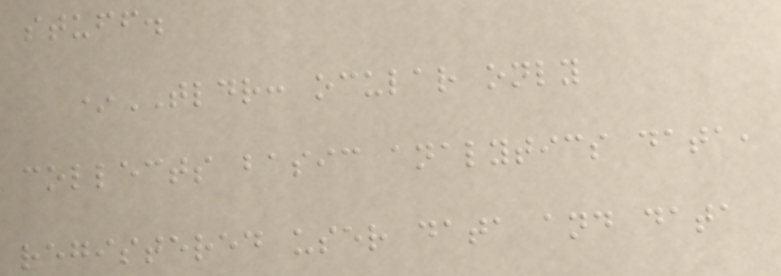stuff.
*TLDR: ocular only
collects basic analytics data,
registered user data and data
